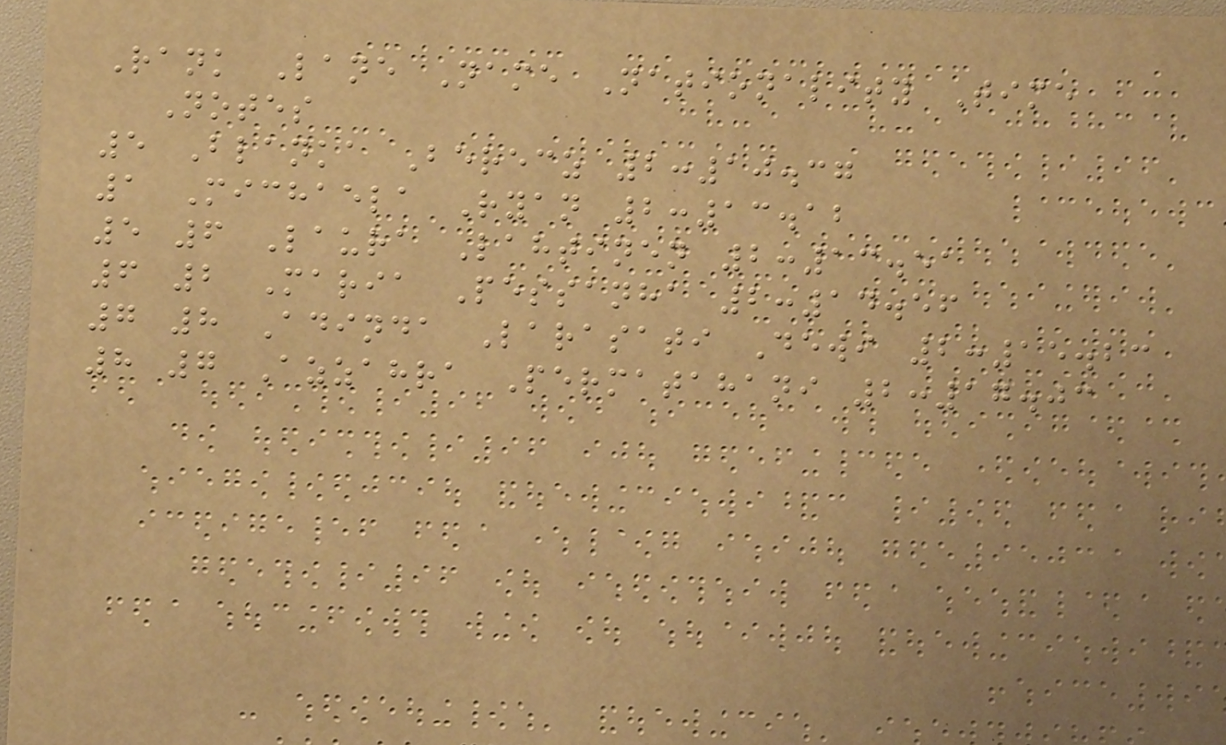Rank Lane Name Nationality Time
Notes
5 Blanka Berecz 2:10.37
1 Michaela Ryan 2:13.12
5 6 Laura Lahtinen 2:13.51
6 2 Maria Pessanha 2:14.56
7 8 Adinda Larasati Dewi 2:15.23
8 7 Azzahra Permatahani 2:17.03
